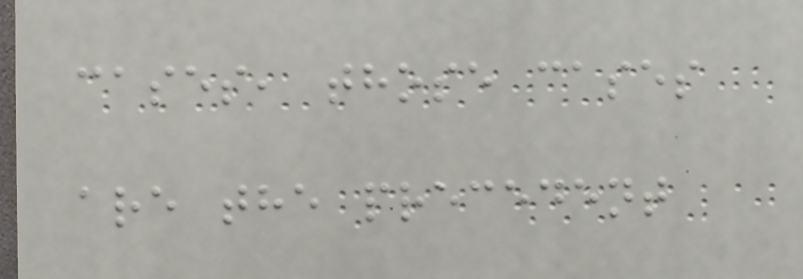cases, those cases
are the precedent
